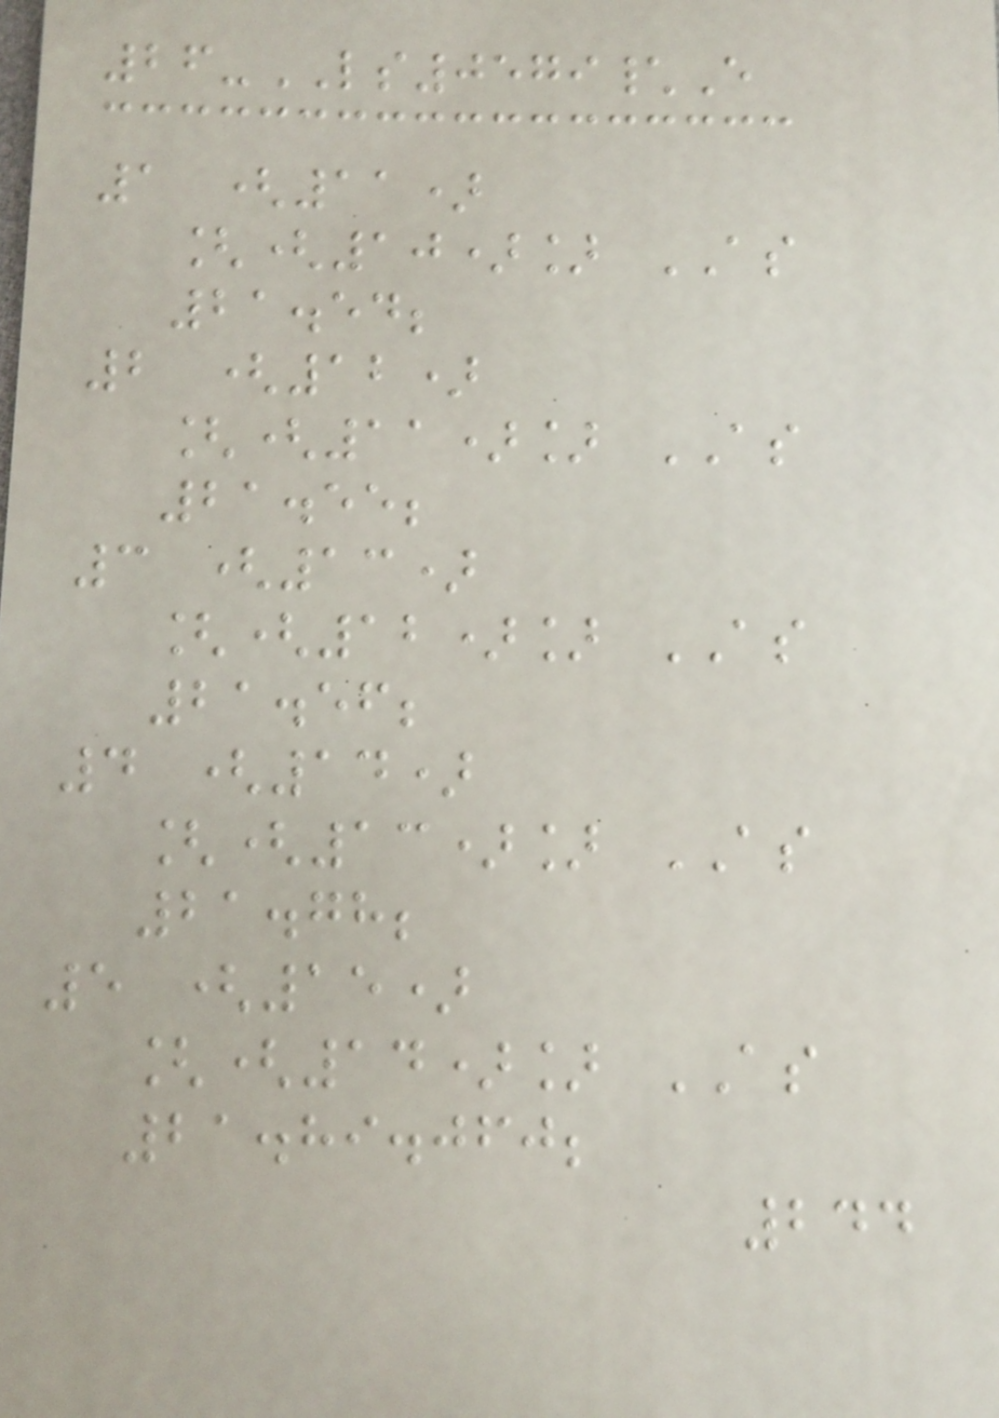26-LS0579\E
1 (11)
[(10)] AS
21.54;
2 (12)
[(11)] AS
21.55;
3 (13)
[(12)] AS
21.56;
4 (14)
[(13)] AS
21.78;
5 (15)
[(14)] AS
21.89.060;
244
